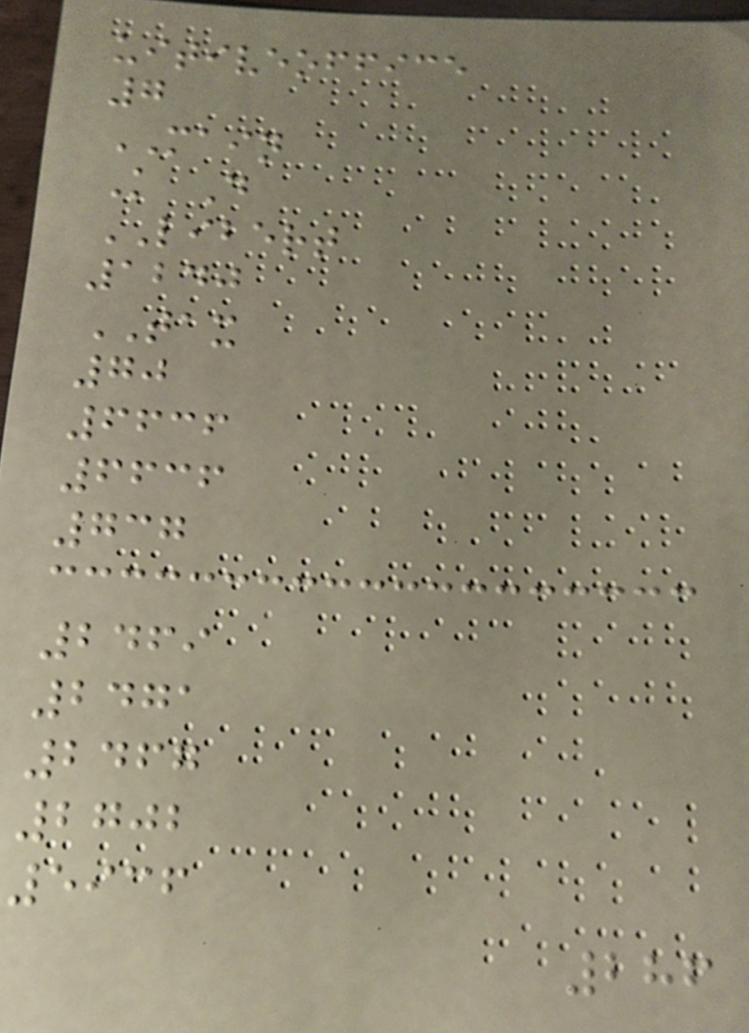uitiveoffice
7
MAIN
K D
LIBERT
1240
TAX
70
6636
6636
737
2469
2471
2467
2702
5936
286
